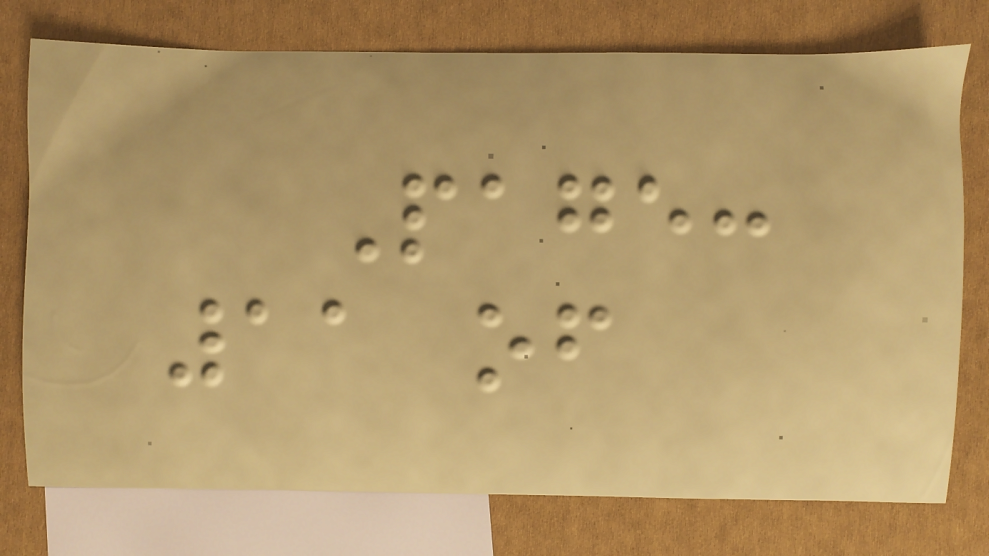Page:
11 of
